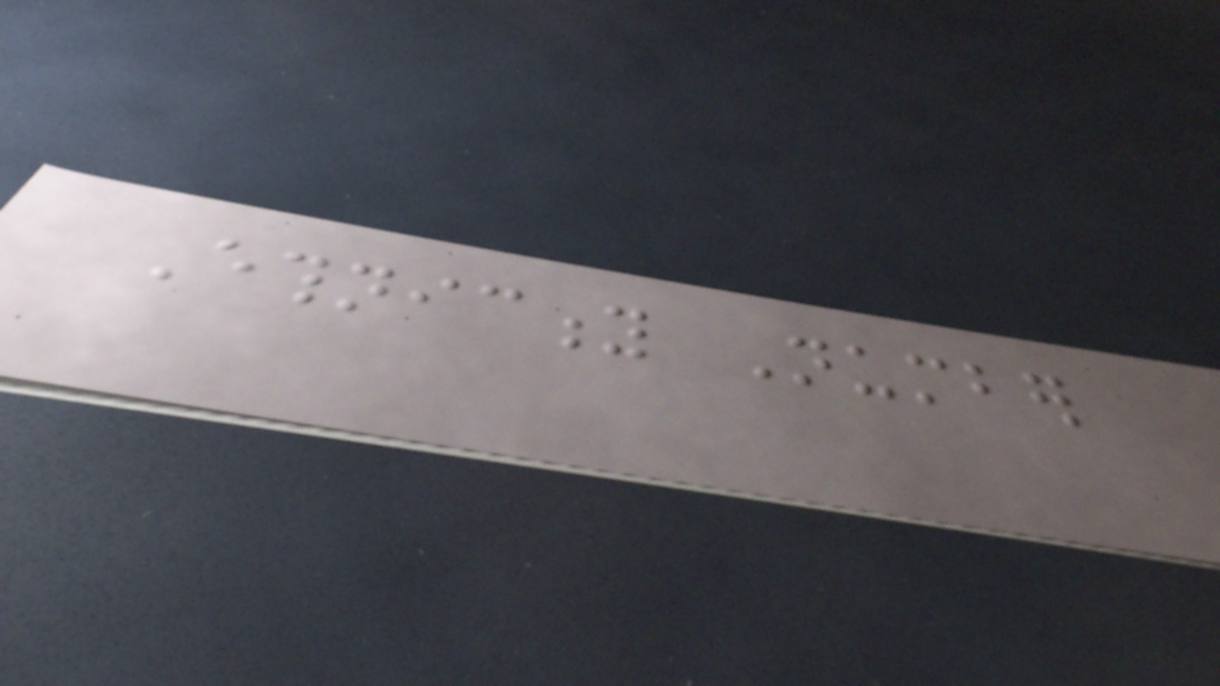Ethnicity Number
